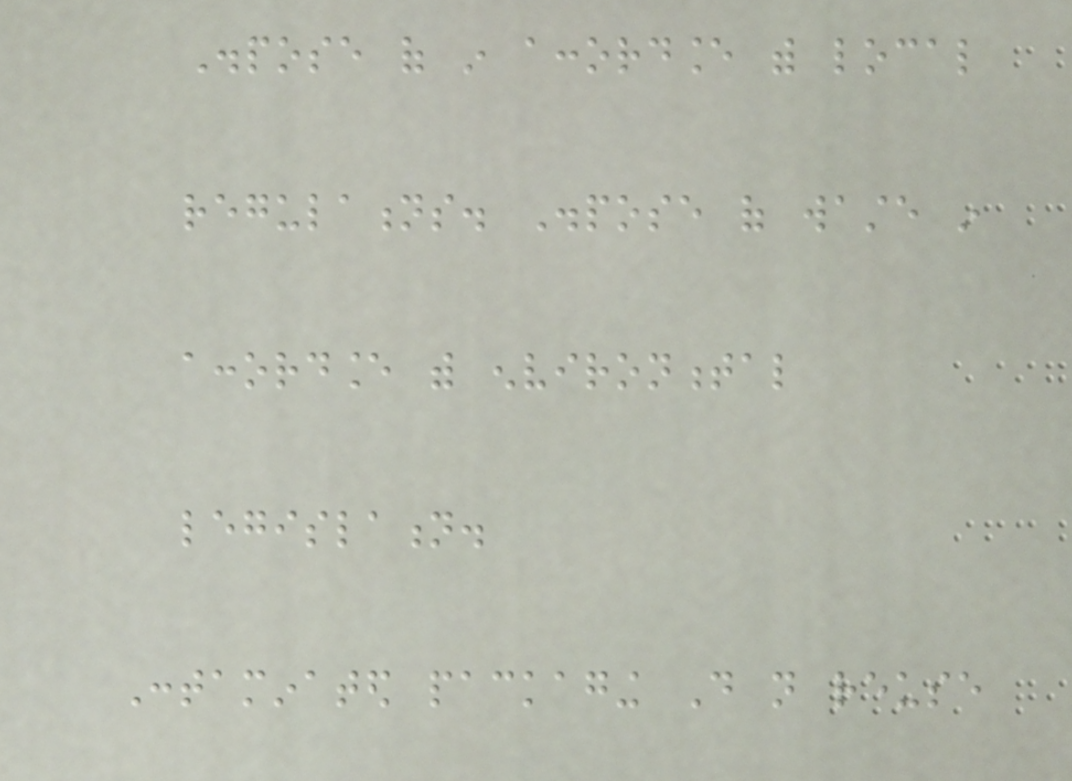Dispose of in accordance with local
regulations. Dispose of waste in
accordance with environmental
legislation.
Contaminated packaging Do not reuse
